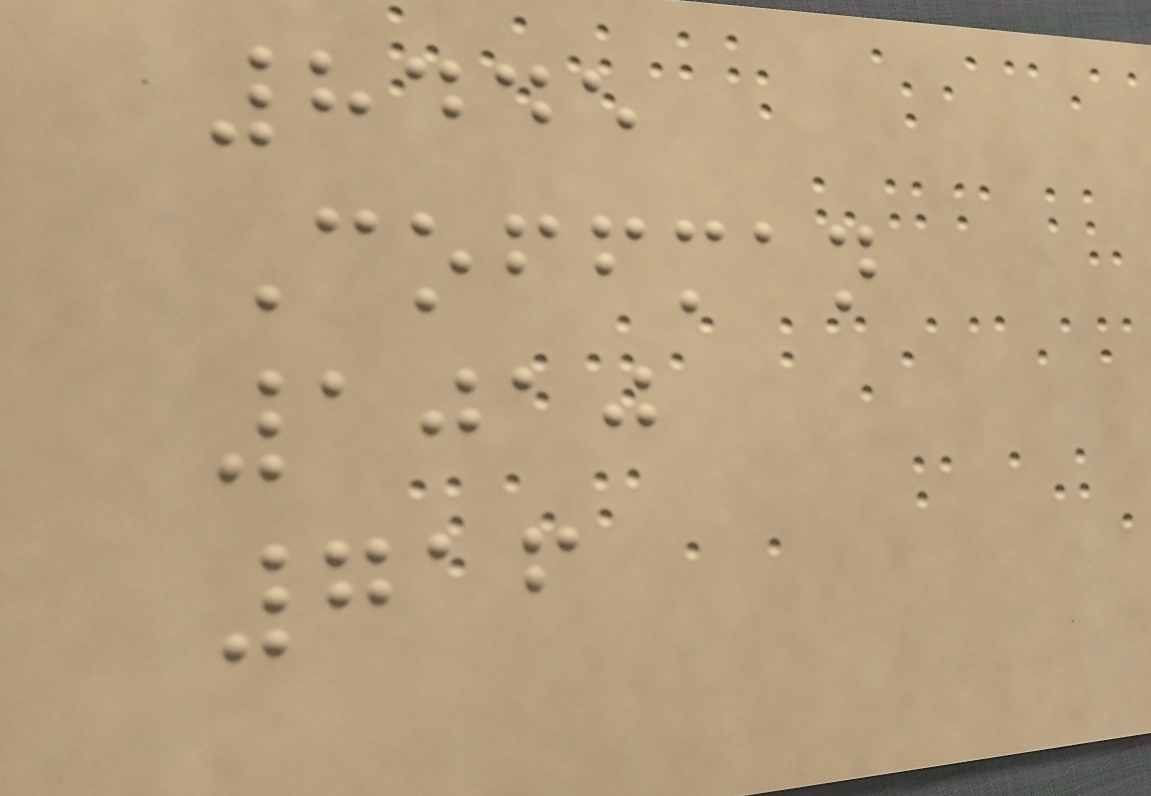8445
Coffman
1010
716
